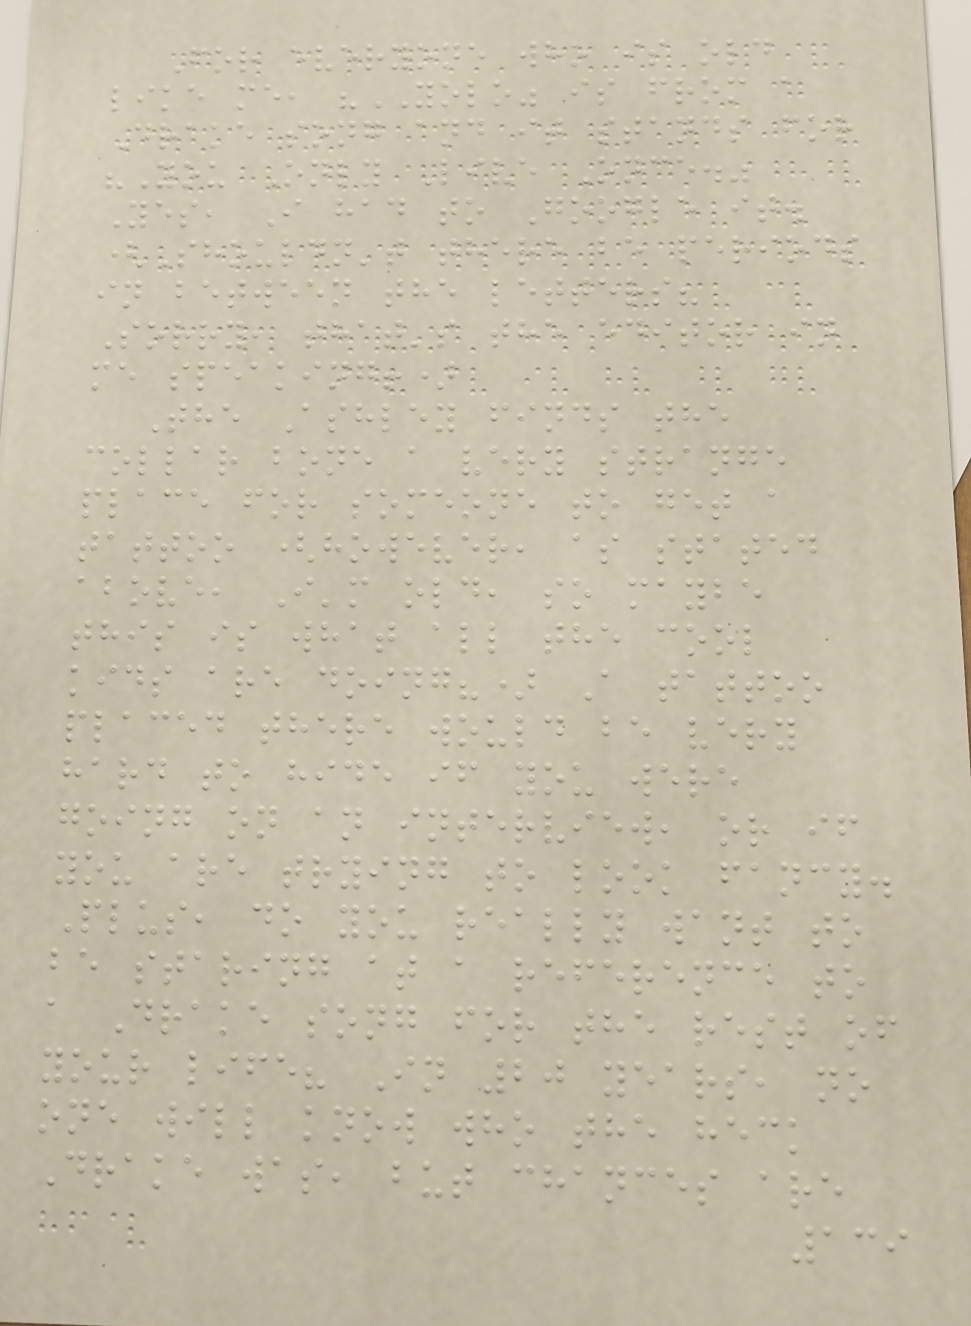For everyone who is old
like me, "YOLO" is from a
Drake song and it stands for
"You Only Live Once."
Yes, I had to Google it.
(Shouldn't there be periods
in between the letters?
Sorry, that's the editor in
me speaking!)
The Ashley finds the
collar bone a very strange
place for someone to get a
tattoo (however, as stated
above, I'm old, so maybe
this is what all the cool
kids are doing?) A tattoo
placed there would be very
hard to hide if you were
going on an interview, or if
you are trying to look fancy.
Plus, do you really want to
be staring at a reference to
a Drake song for the rest of
your life? In 20 years, no
one will know who the heck
Drake was, but chances are
139
